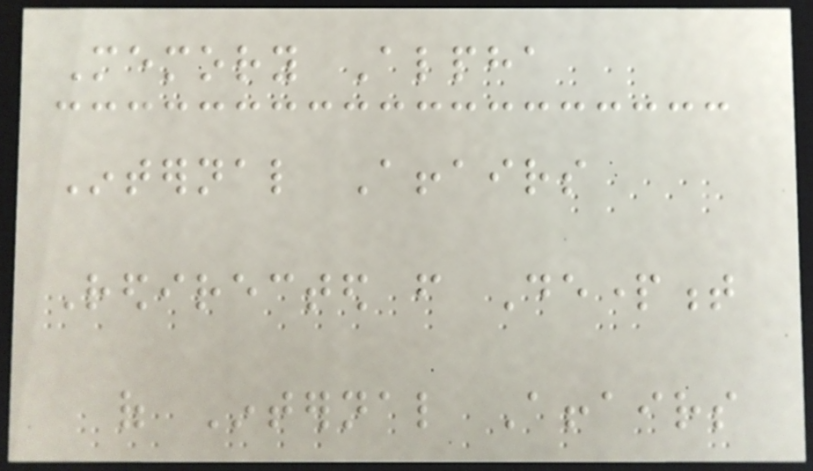Memory Alpha
Internal Affairs
Redirected from Department
of Internal Affairs
